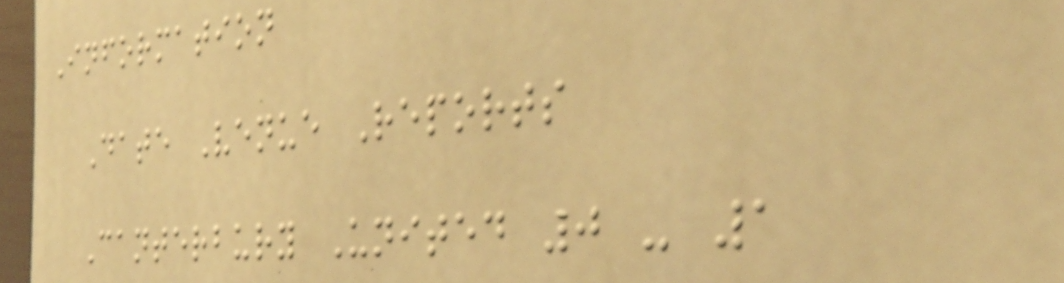Information
Date Venue Reports
Canterbury United 0 - 1
